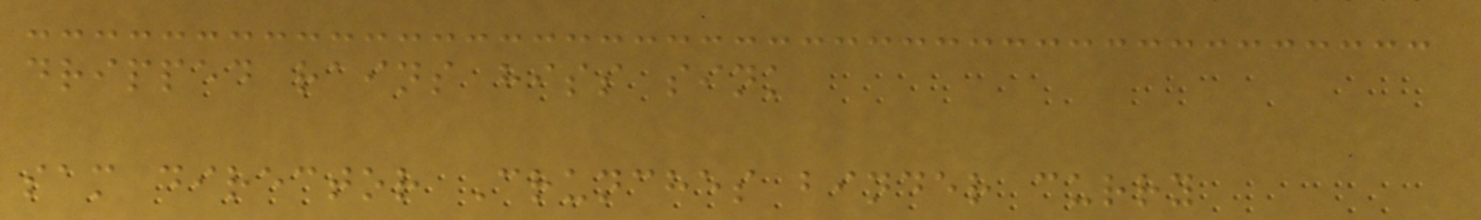dripped rains hiss sink
sam director Crunches binder curry
